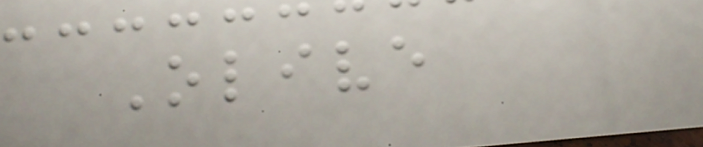Olive
